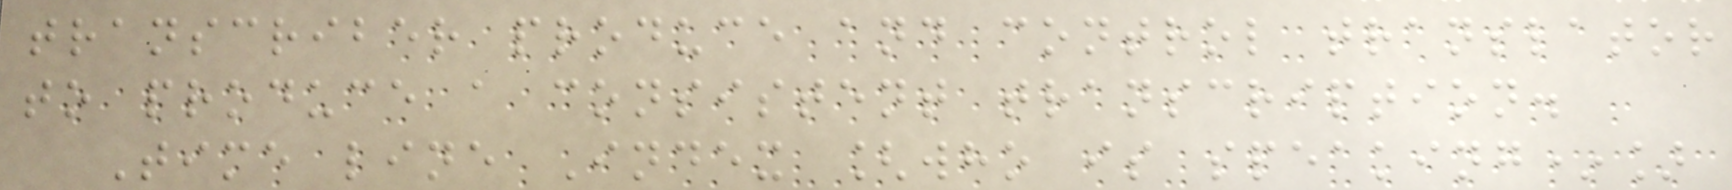transcriber produce and control translator
to produce a consistent transcription.
Time line Index [who is speaking*]
